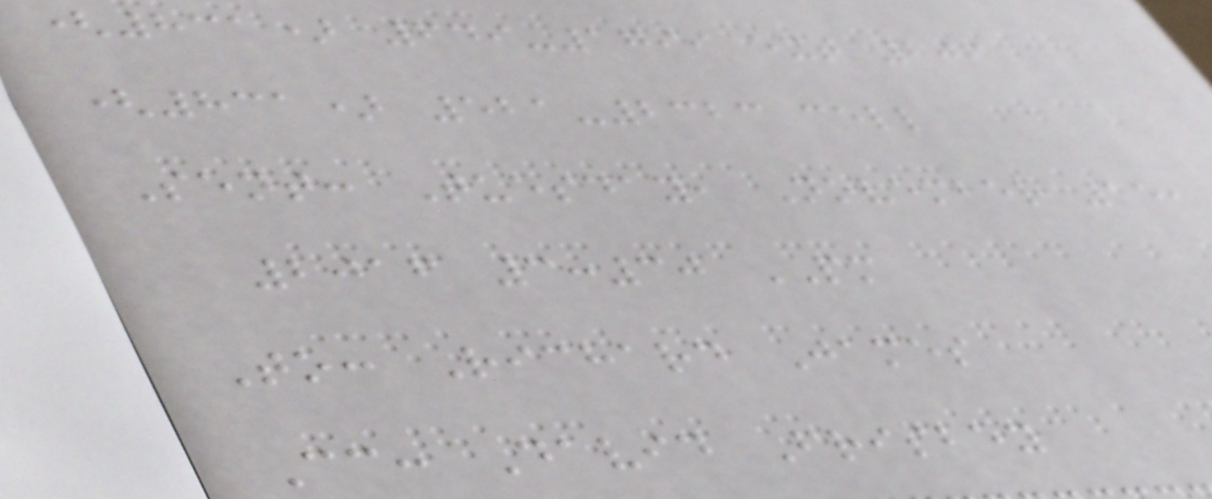(831) 649-1799 ext 206
(831) 521-2323 cell
Sent: Tuesday, November 15,
2016 3:30 PM
To: Richard James
Cc: David Frisbey
